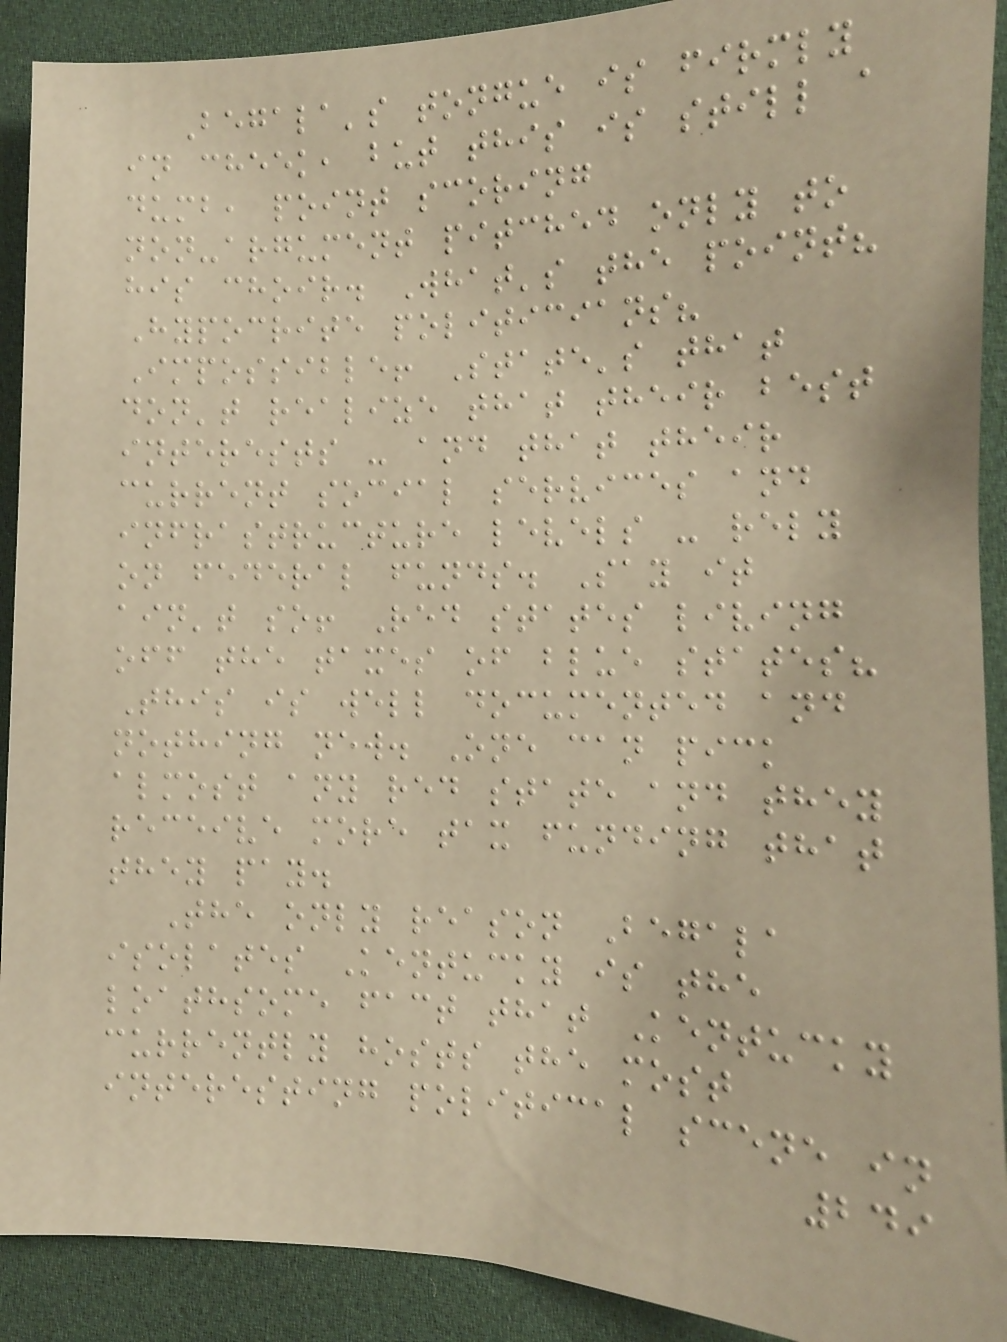Begala's tongue is firmly
in cheek, but this is still a
dumb, point scoring
non-argument pitched only to
his choir. What's the point?
Hypocrite politicians?
Impossible! State's that
don't realize that their best
interests - and that their
current social services and
infrastructure levels - rely
on federal funds. Say it
ain't so! Red states living
off the taxes of blue states?
This is well documented and
nothing new. One can pick
almost any red state and they
receive more tax funding that
they pay.
The only reason Begala
isolates Kentucky is the
loathsome fact that Kentucky
currently hosts the most
interesting political scene in
249
